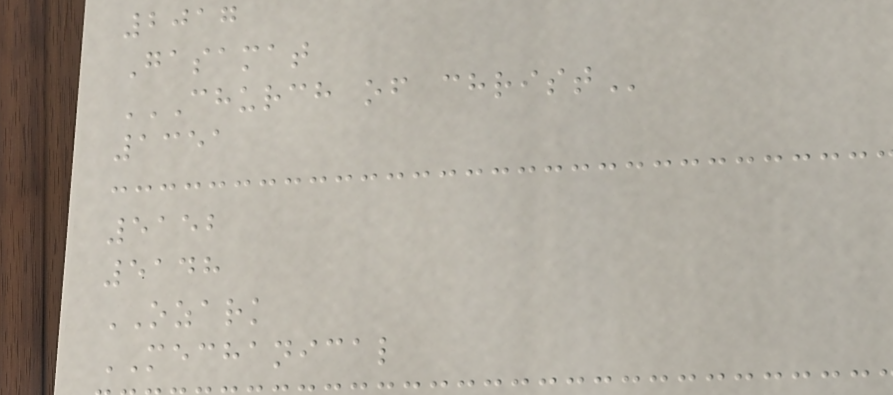2017
Gasamat
CHURCH OF CHRIST
1351
5152
5148
OZARK
MECHANICAL
